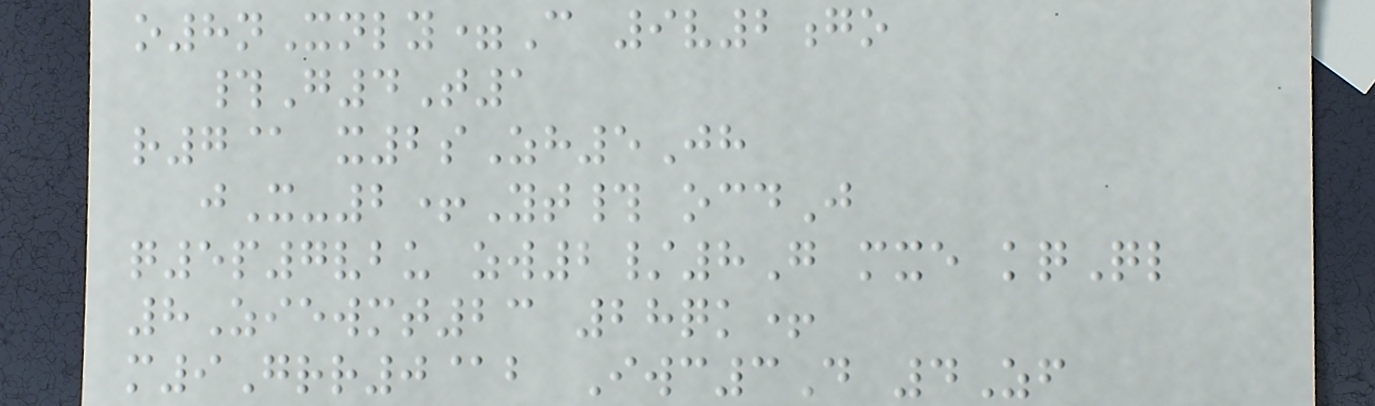o8nXnly=C 9v2go
#G4T1
r7@ x2sZh5Jh
jX-2+Yt# ocdJ
q5p7vbu zw2/8G mxe kqQl
8Ziewmt23 28qk+
m9Grr0@b Iwc3D 4Zf
